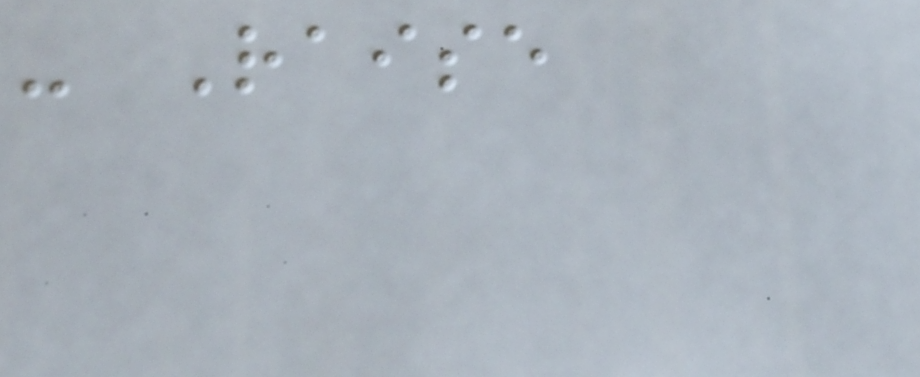- Raise
